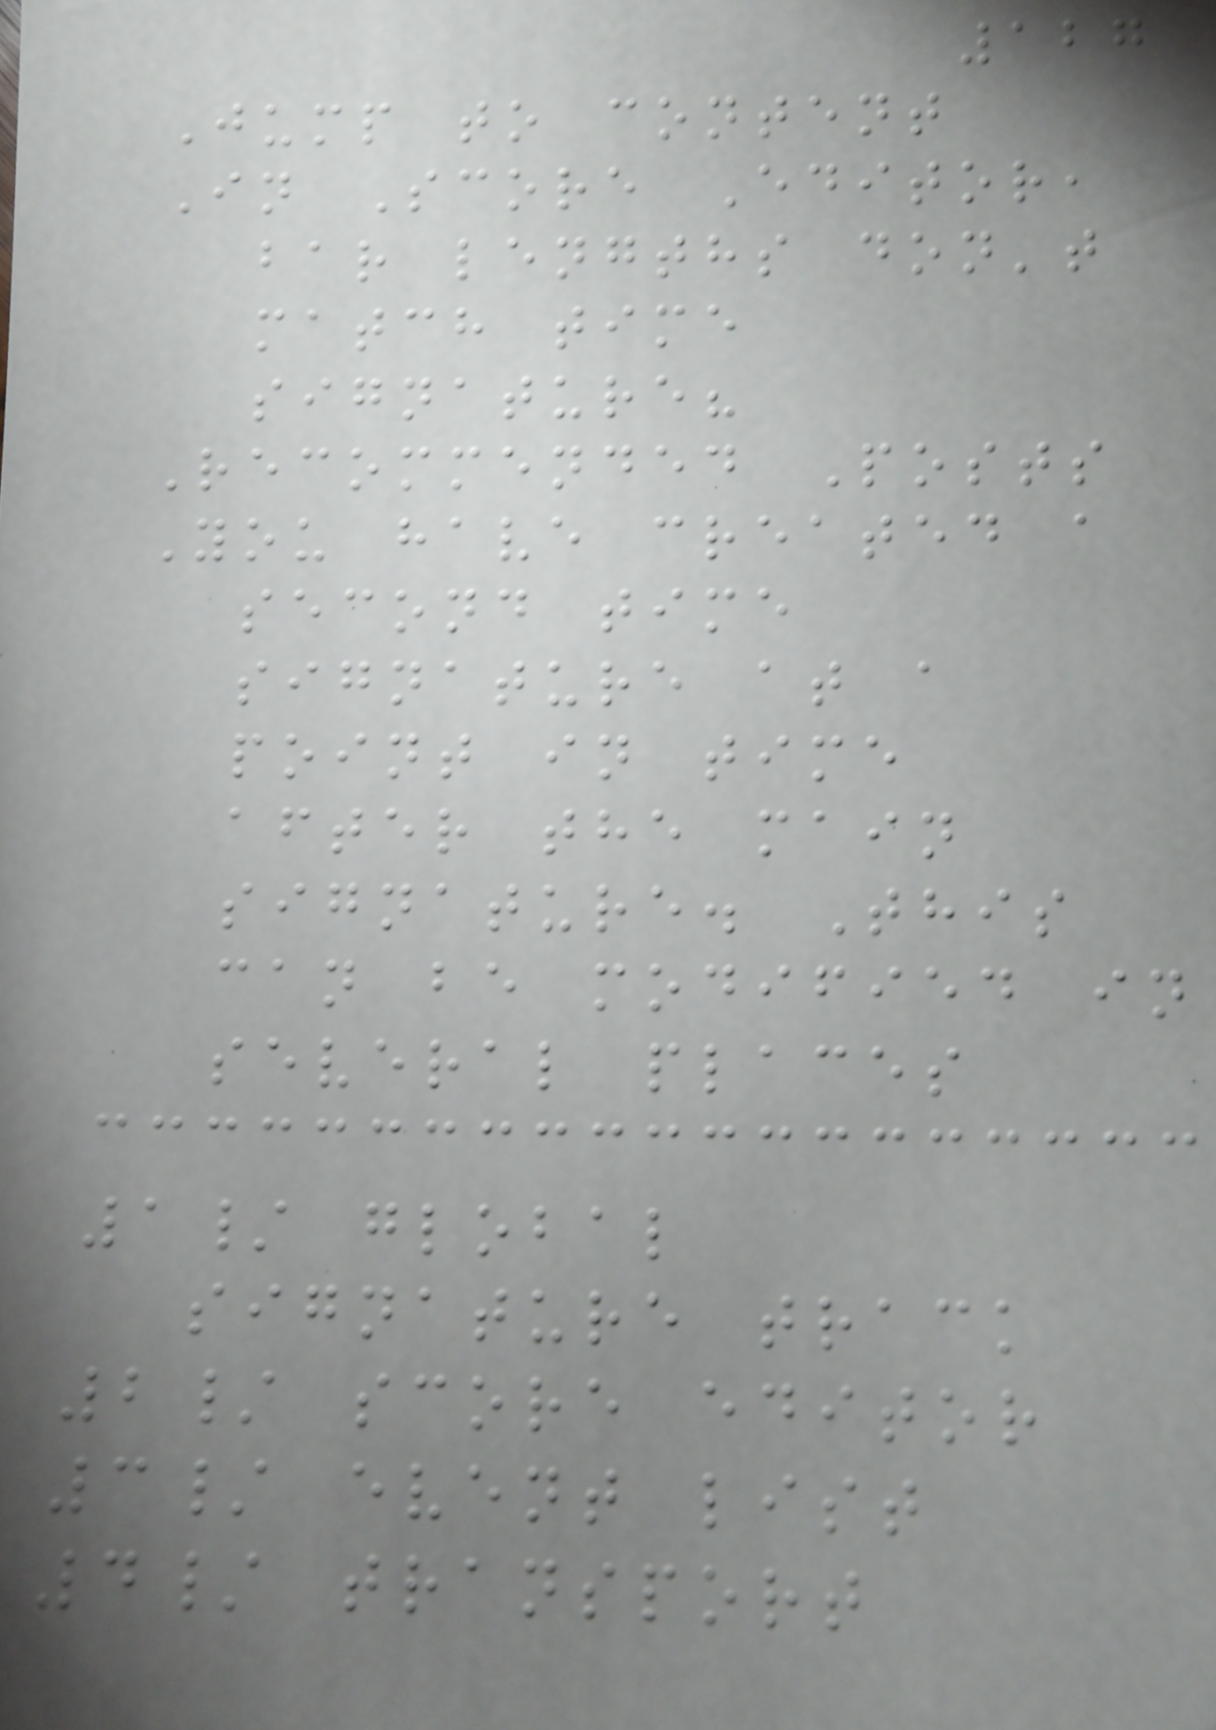127
Jump to content
In Score Editor,
bar lengths don't
match time
signature?
Recommended Posts
You have created a
second time
signature at a
point in time
after the main
signature. This
can be modified in
several places
1/ global
signature track
2/ score editor
3/ event list
4/ transport
